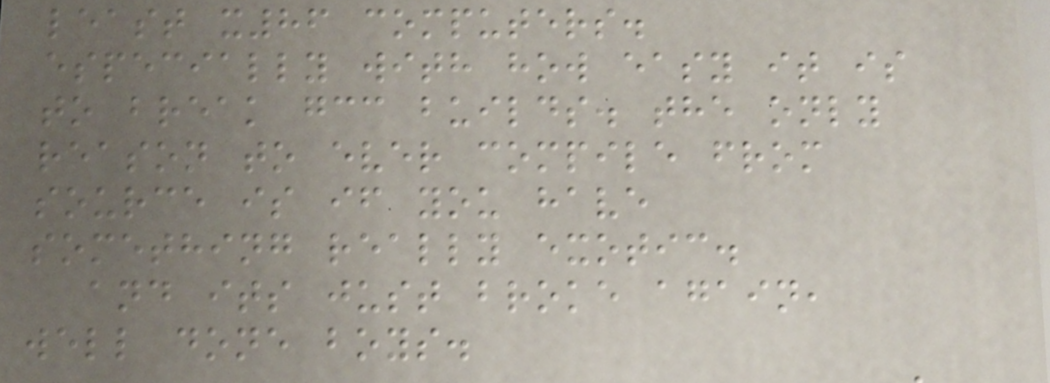least x86 computers.
especially with how easy it is
to break gcc builds. the only
reason to ever compile from
source is if you have
something really exotic.
and its just broke again,
well done boys.
